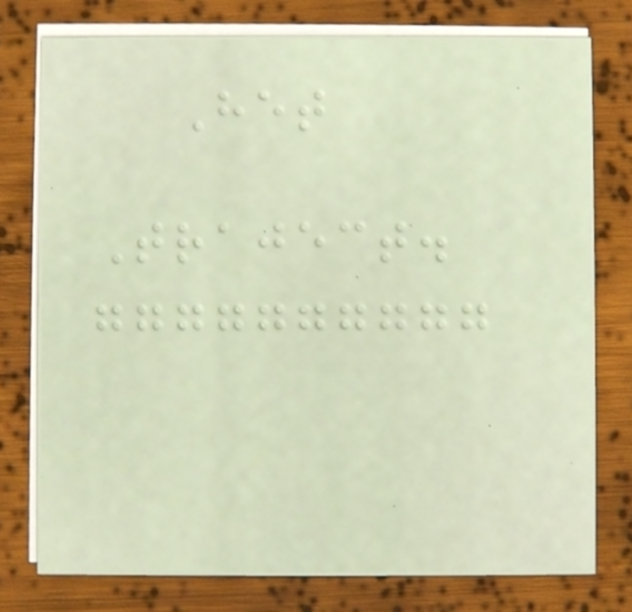Het
Traject.
